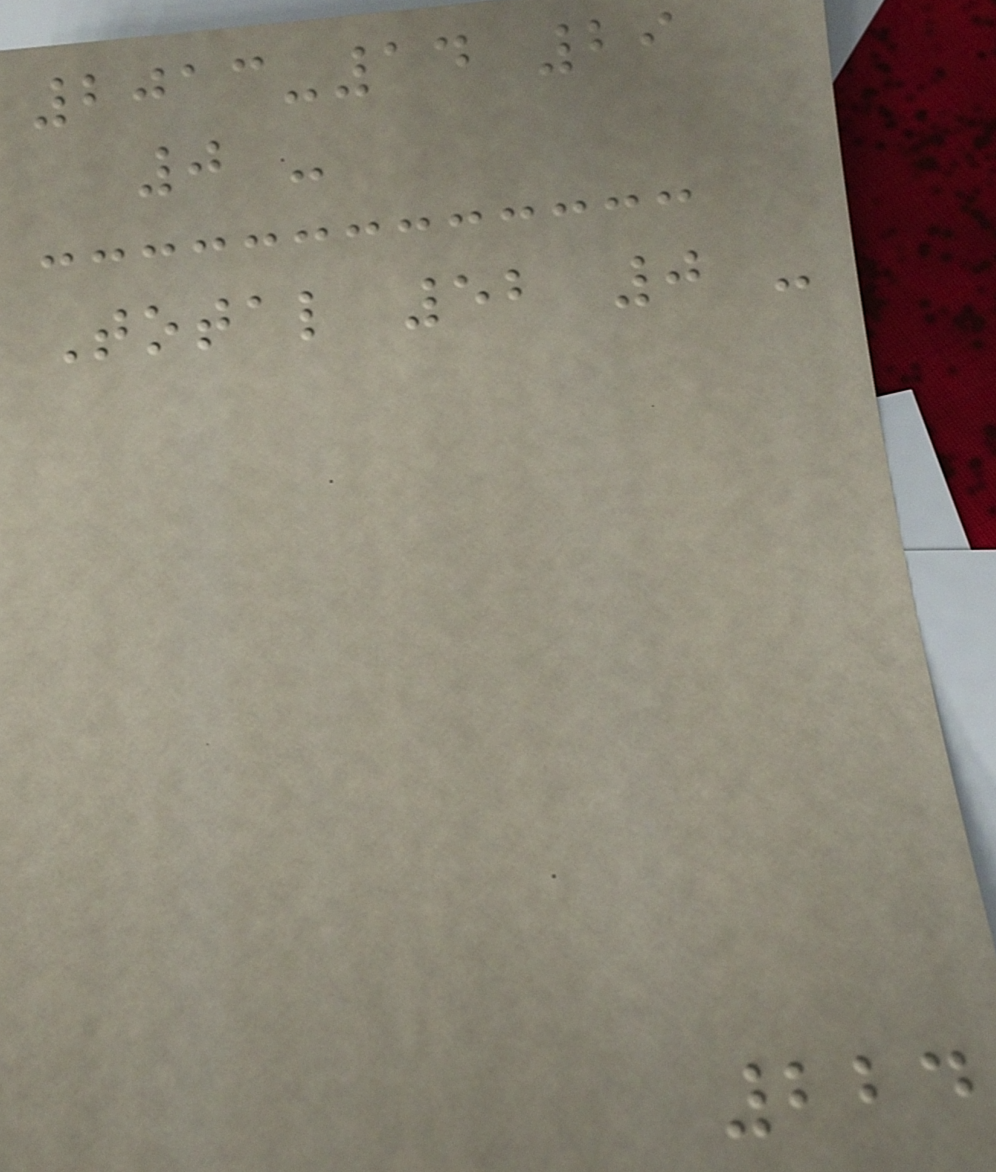2013-14 29
0 -
Total 52 0 -
224
